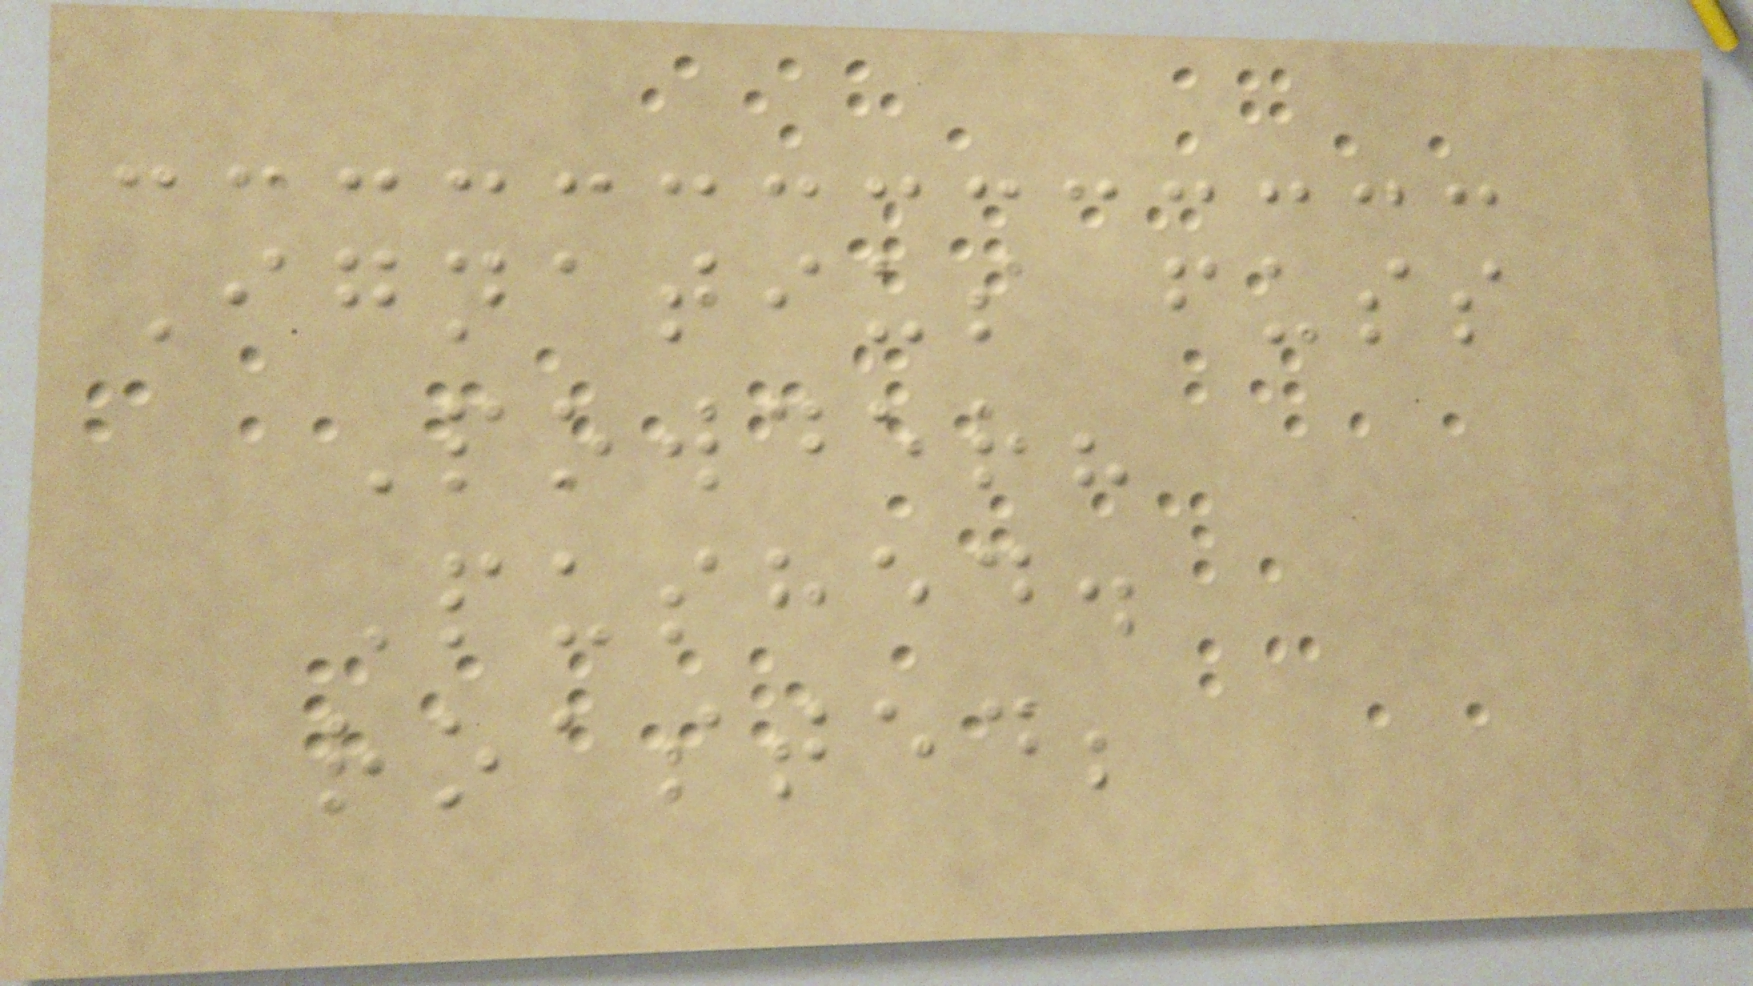Ignatius fuss
Powder?
Pushed.
roasted;
